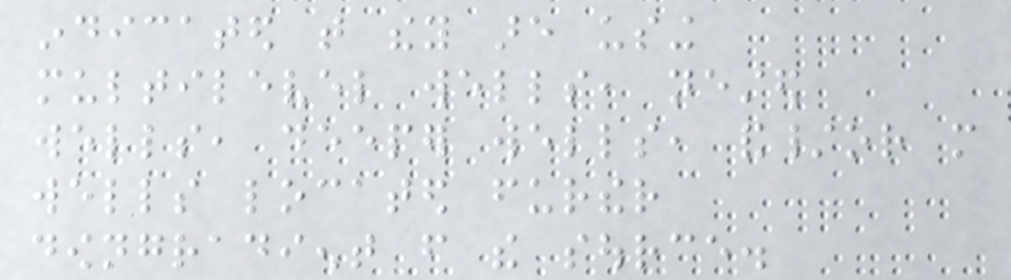indicated that they are using
multilevel wells, nested
wells, deeper wells, and/or more
wells located further
downgradient from the source.
